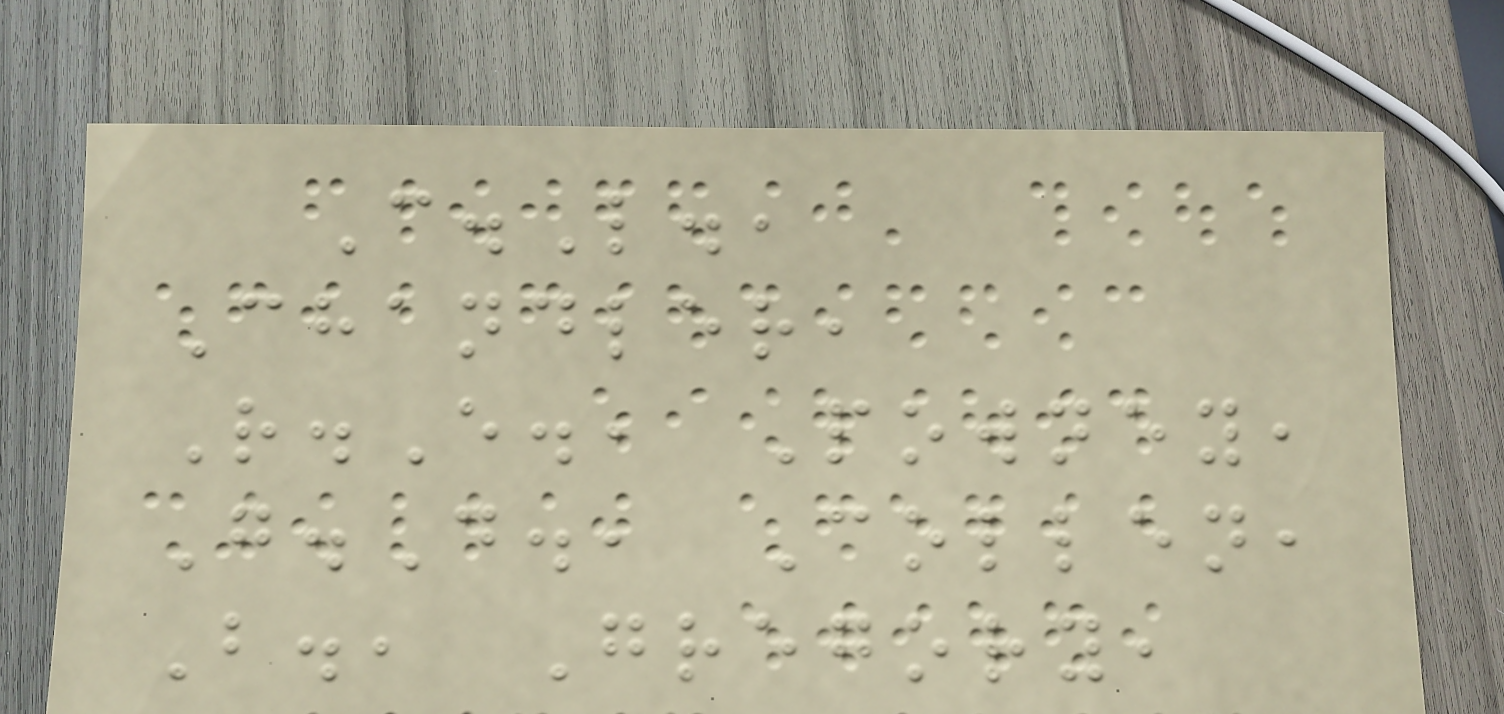C.L.,
Chandler,
R.E., Powney,
G.D., Collen,
B., Gregory,
